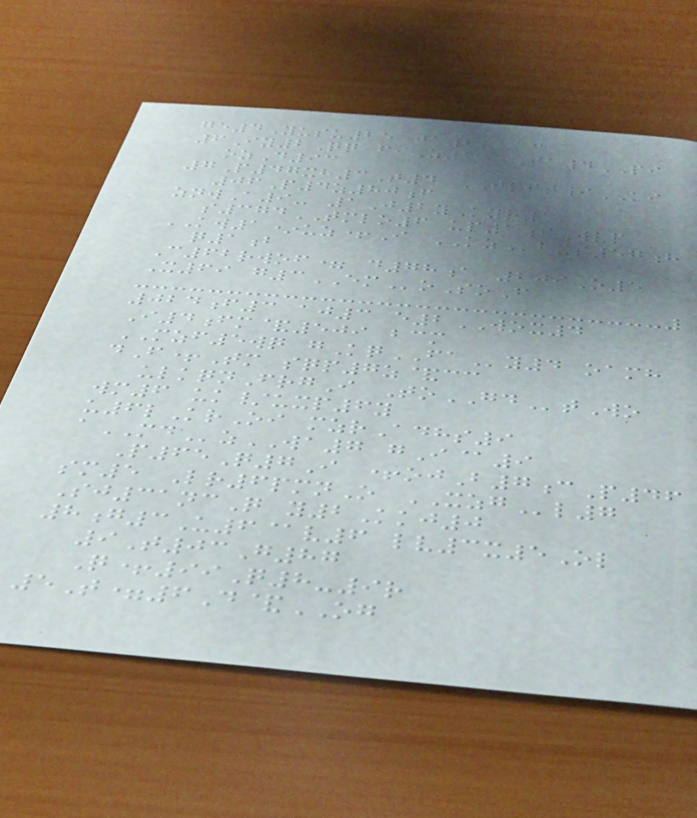ge4Yusu25 ja2vKc
6Iy2Qq fiZ1 JA4PI
ozD93
7P47xh3T4 TPST9KI
06P4z80f
znwA9- 1J2yKyr4
s374TMLO6 up1iWvp
KW1*uz+I KZbxs57h
q1b
C62rwof= d78a 209O5
X69 g3EMoSoF
024f3 aj3 e2WOX4
I4fm&509 bcm
MZF5wq gKqFAy4 oamh
dF+Tm sqp7z&cc
ulkqnFrgI ToGDtWo
wm6 uk/uxp6y
u6lKrOi mzrAdhs9
aMDzWA7 gI@9
P65Q7I +ojB7cP46
sm5 Lr6pmnO XZGl7
Sj31ncQ y2Kkj0
8g3U6@v6 lv3x5Ol
9T03G87
Q+99Q8-9r
5T=6D&OG
